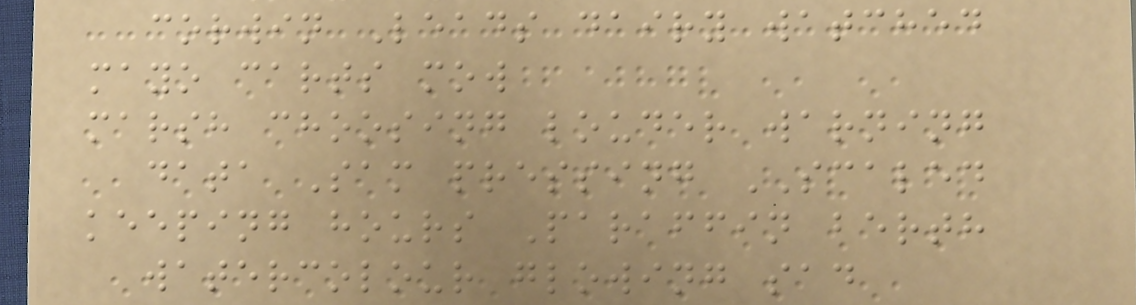corwin Leads dairy watched
mayo carts mow
marsh choosing louder warning
data Sam pressing SCALED
keeping hours Paraffin berth
watercolour glowing sad
